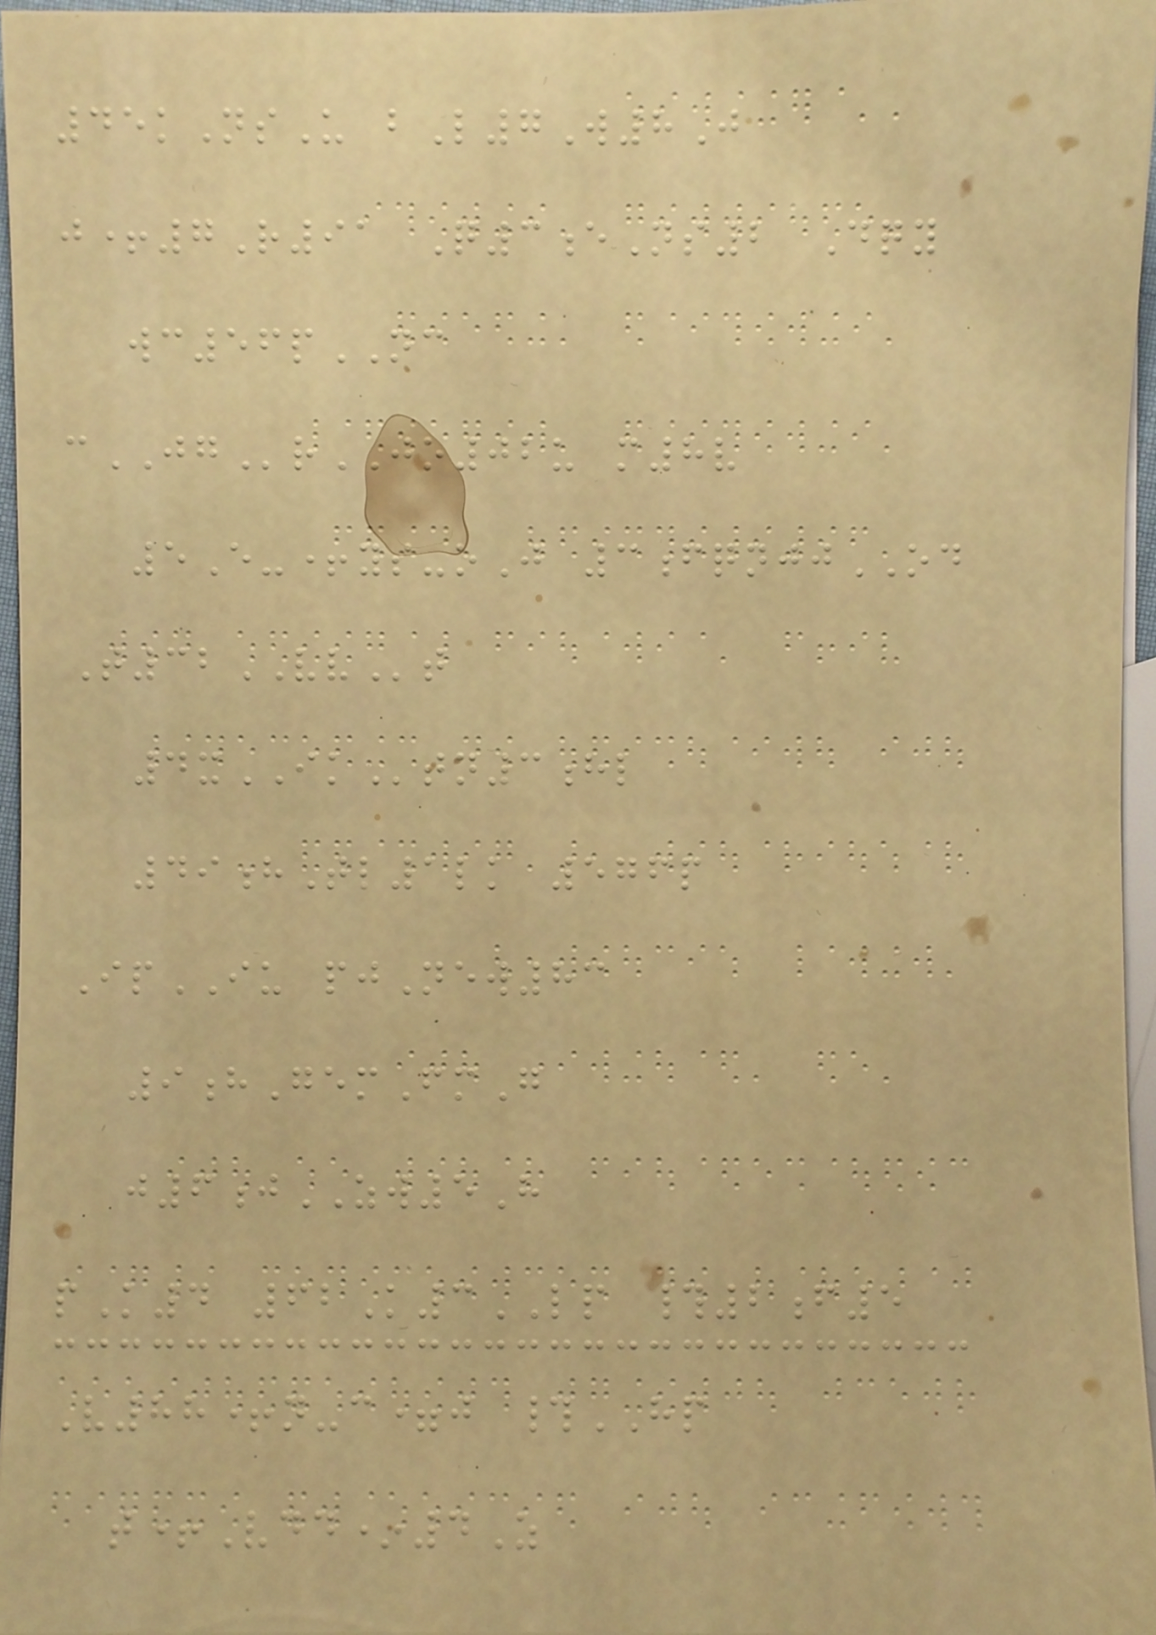45kNsU bL7W8J
j+7R91 Q3eNs2 Dqy
wc56pNC
cJGrJO02u m8v
5E-+ys-oJ 3fqnjjOD
T32VVt
4xIKtn3hl
49hTl1lk 576p
IpIU pjNew83
9hGemFmG
j6jZW5H
pK4 62K3LP #2f5
V88+n-c=j #HP
t+Vdd*4Z
